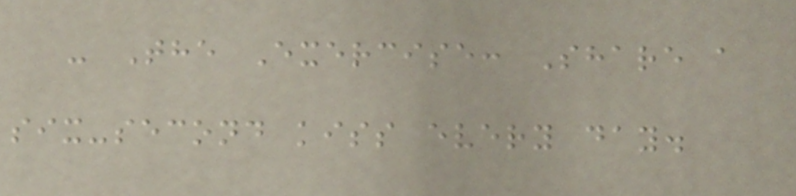- The Exercise: Share a
six-second kiss every day.
